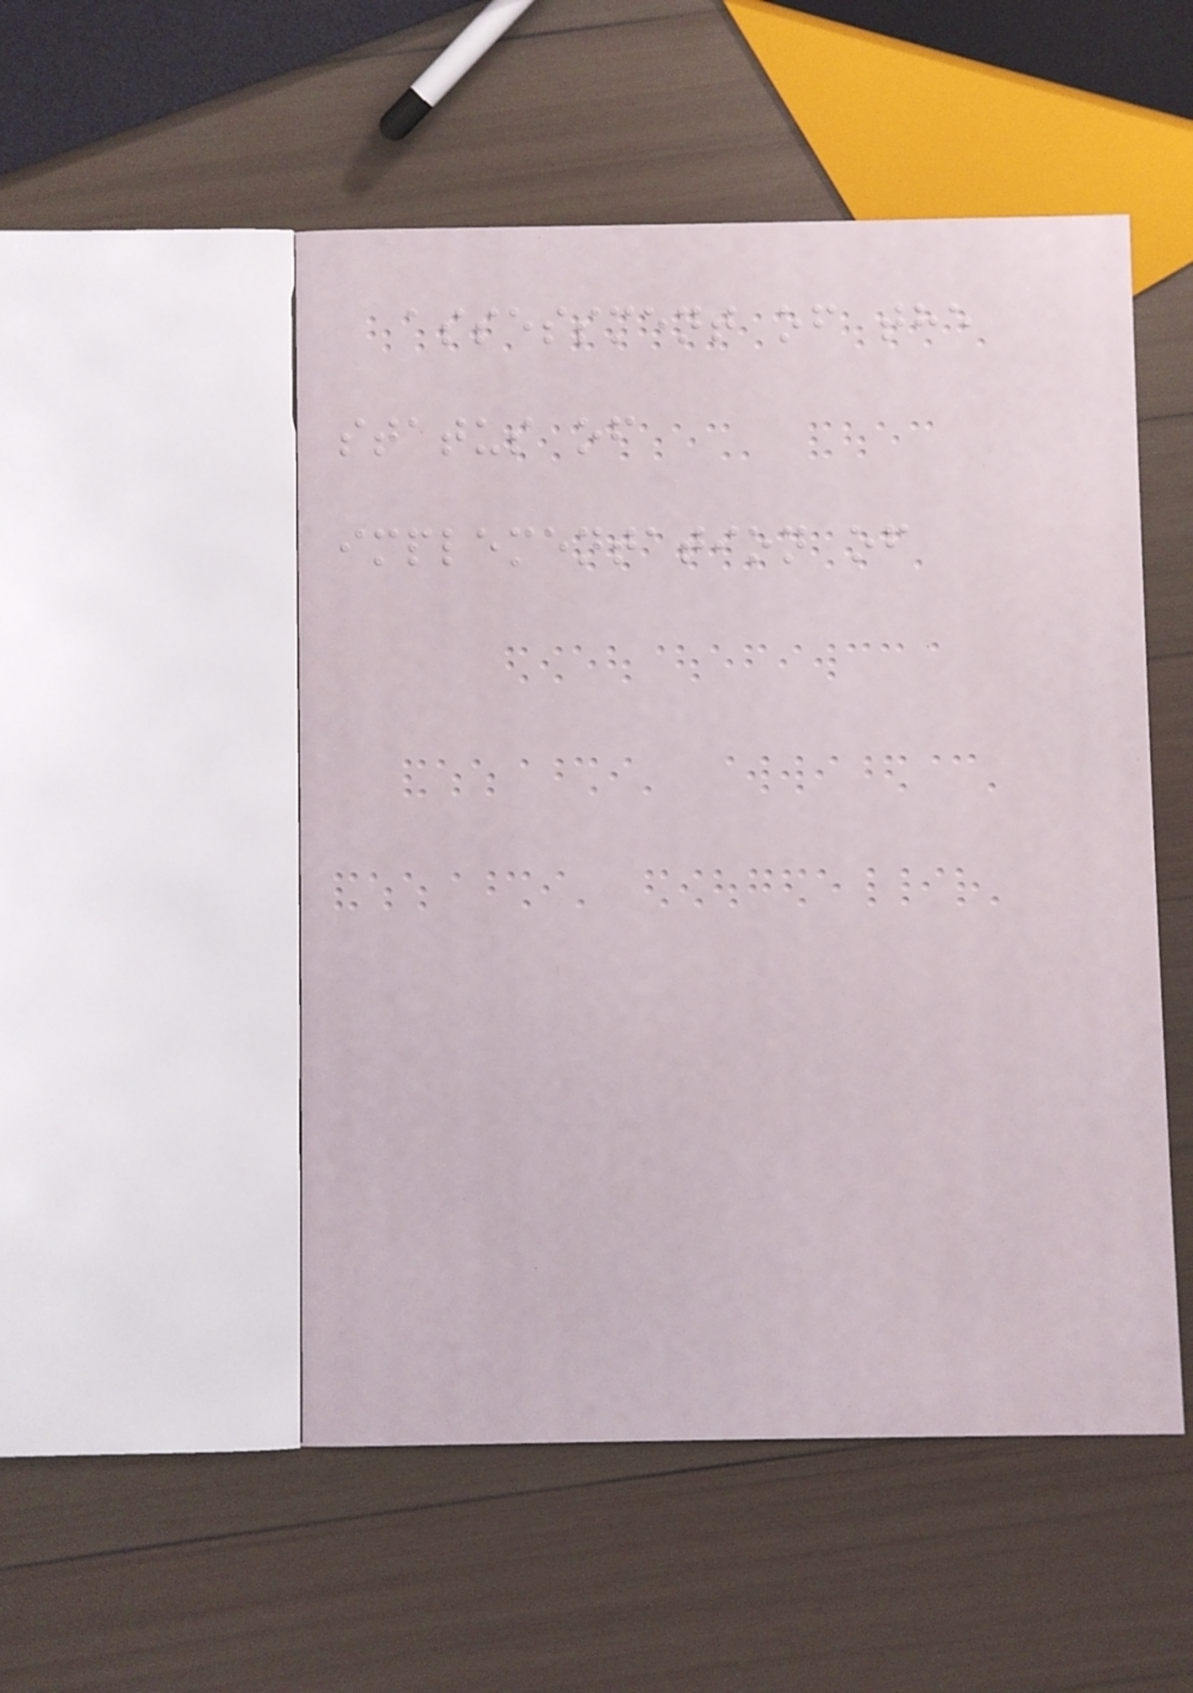assessment of the
status of
implementation of
